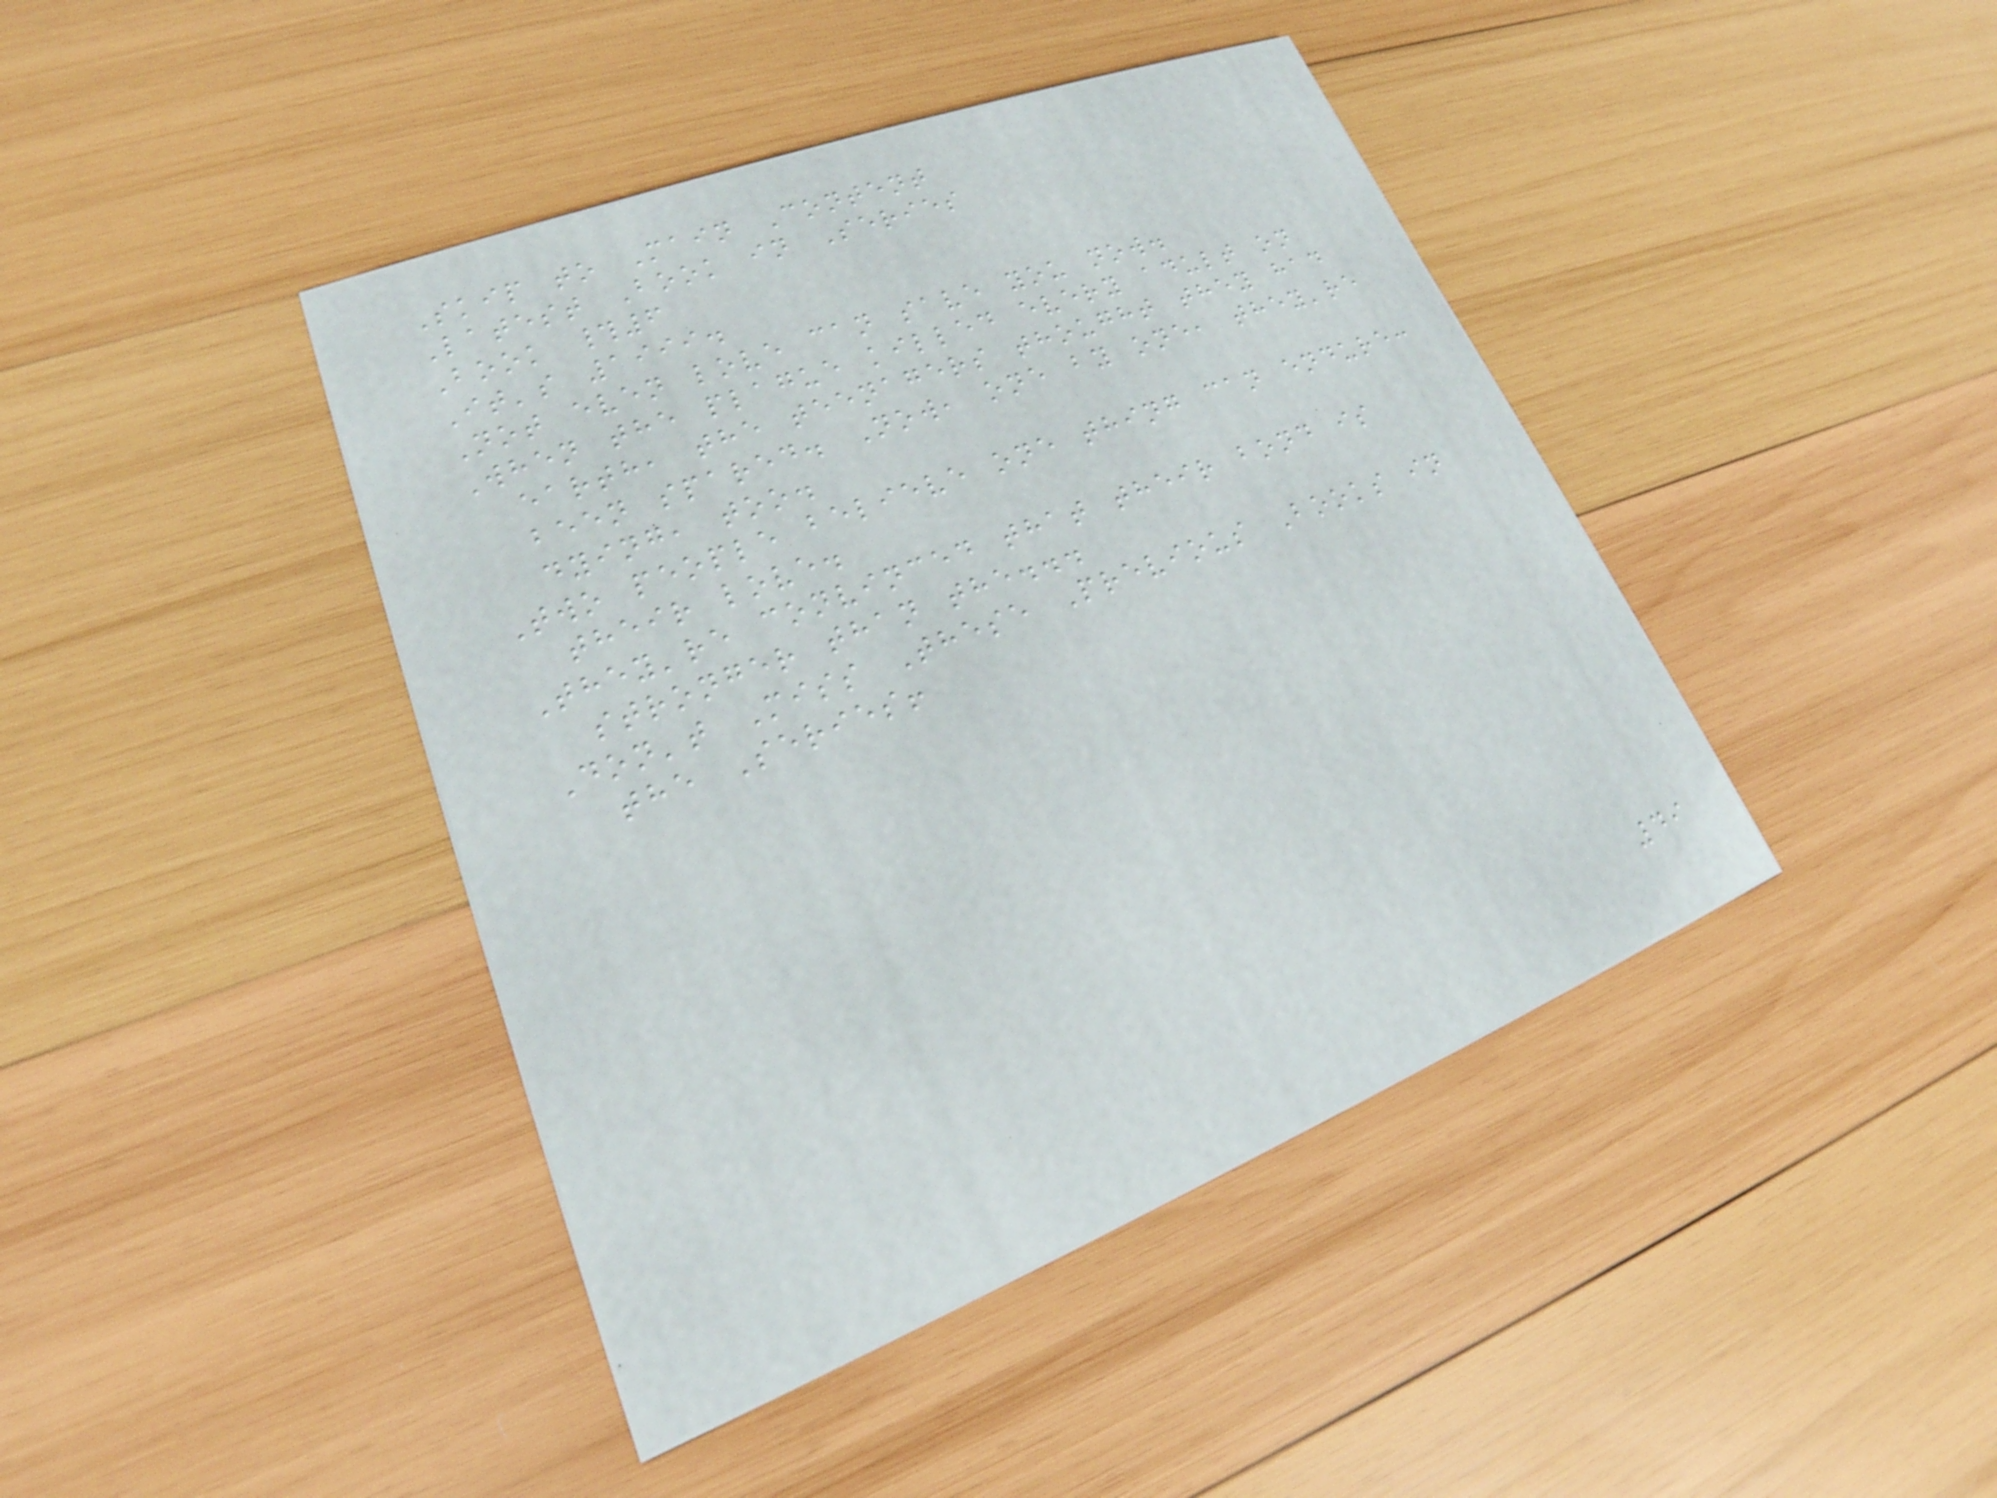Skip to Main Content
Latest Book in Series
Book #6
It's 1999.
Not even love can save you now.
When the plague killed every adult on
earth, the teenagers thought they had
been spared. Now, one by one, they're
dying, too.
Two people believe one thing can endure:
their love.
They're convinced that their bond is
stronger than the...
Don't Miss These Previous Books in
the Series!
49
